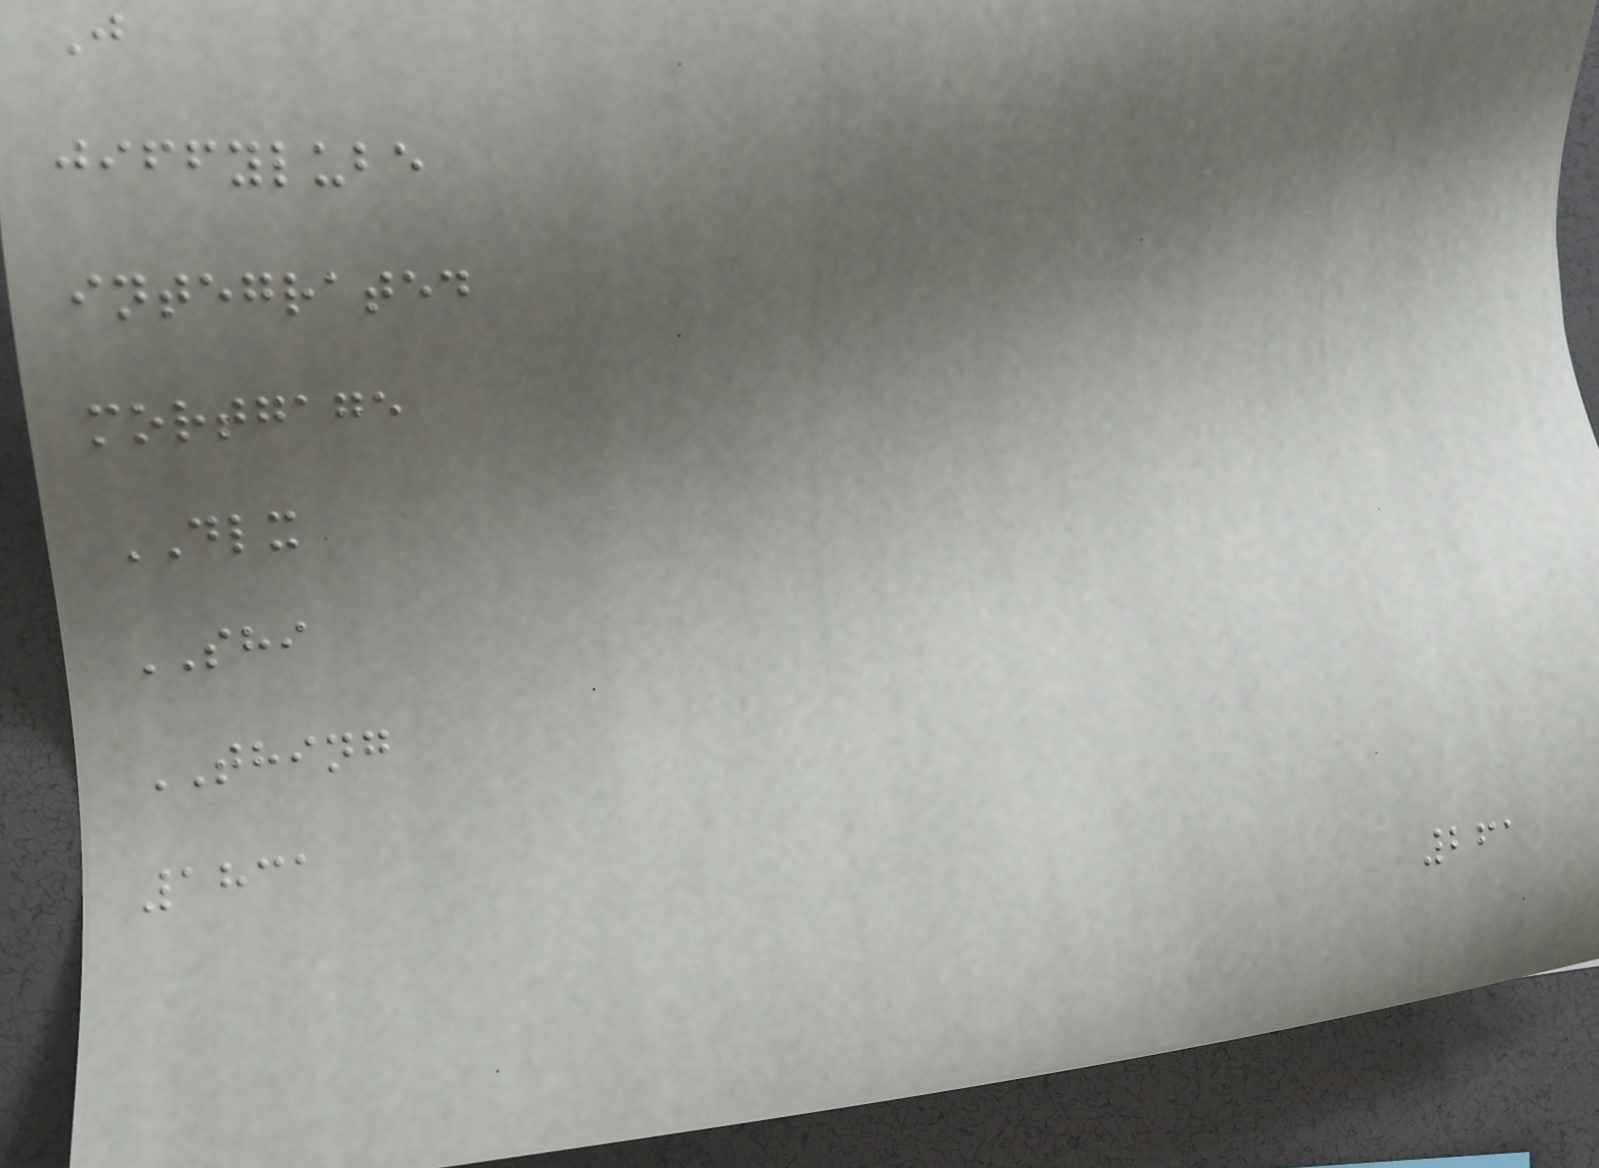J
jiffylube
integrated
mortgage
DLX
SHI
THING
1831
261
